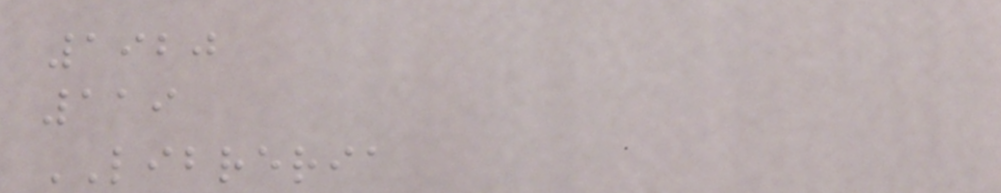1920
119
LIBRERIA
